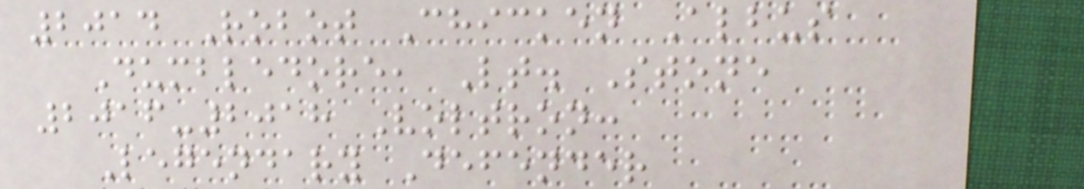2014 Robot Chicken Albus
Dumbledore, Lt. Stone
2016-2018 Voltron:
Legendary Defender
